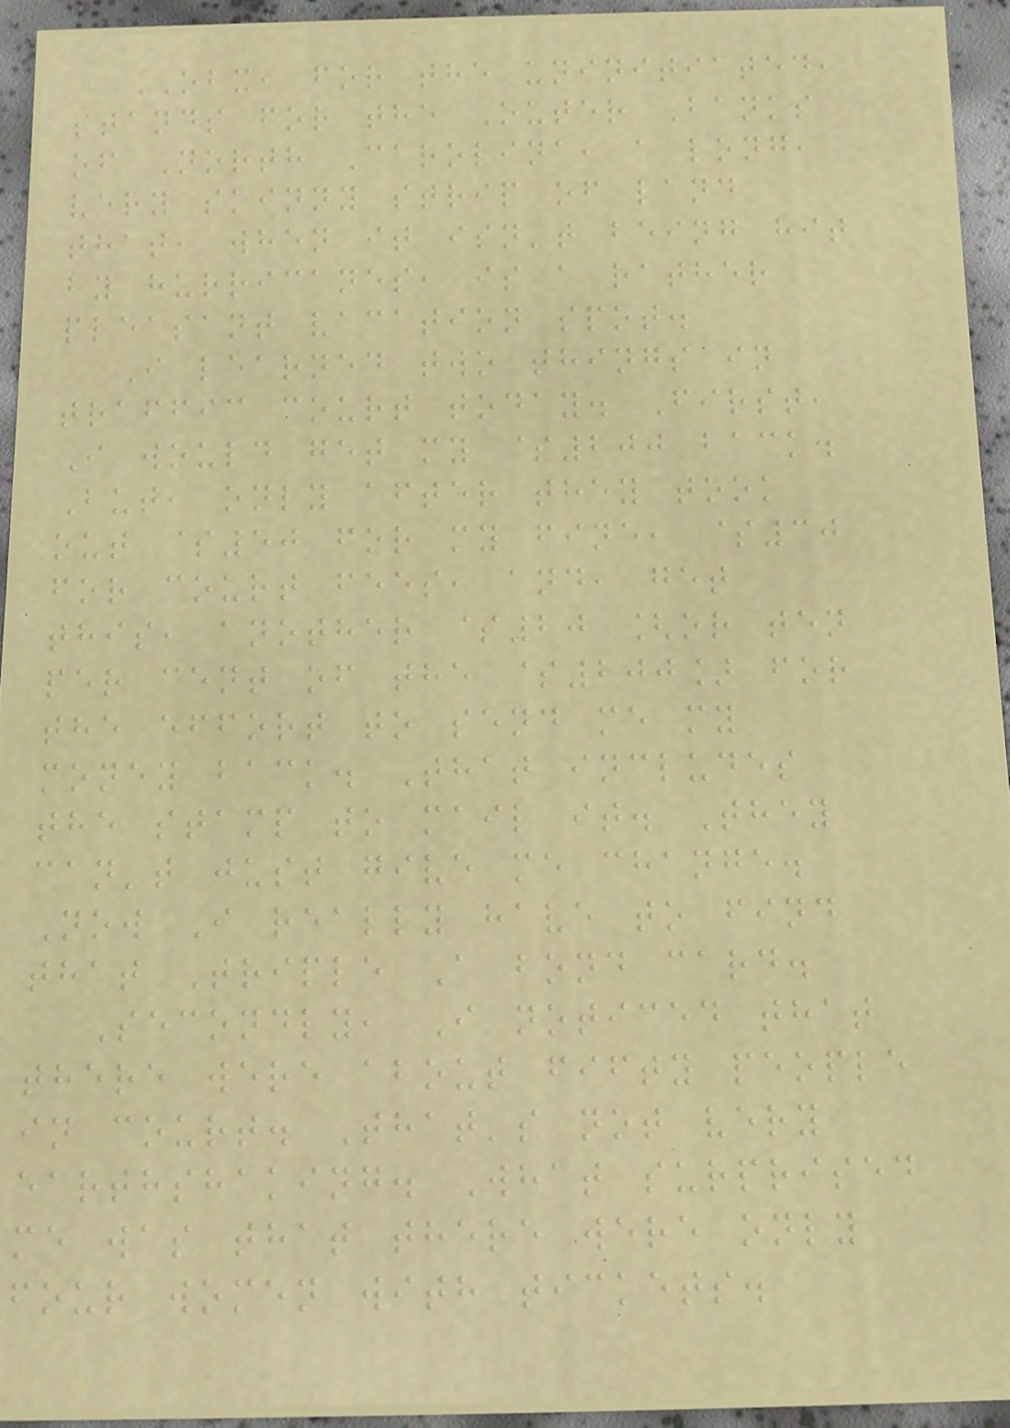OBX, for the uninitiated,
stands for the Outer Banks
of North Carolina, a long,
very skinny strip of land
that, when it isn't being hit
by hurricanes, is a rather
pleasant vacation spot.
I learned two things in
traffic court today. First,
I would get my $200 back.
But, only after they took
out $50 for my fine, $30
for court fees, and, get
this, another $20 [or ten
per cent of the $200] for
the effort to send me my
money back. That includes
the stamp to mail it. They
can't just give me change.
Now I really have to find
that Triple A bond card.
Secondly, I noticed that
there were about fifty people
in court. That's not very
earthshaking. What surprised
me was that there were only
four women with tickets.
